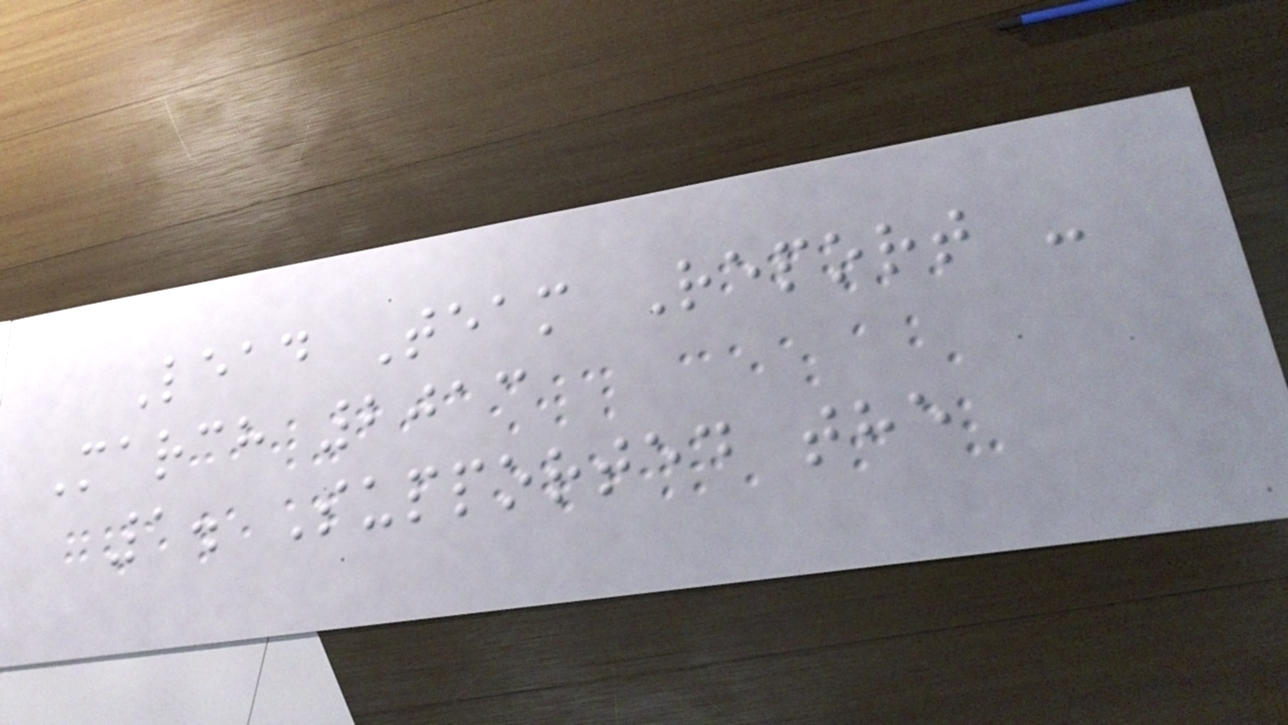Lead Team Report -
March 2013
1. Supported the
